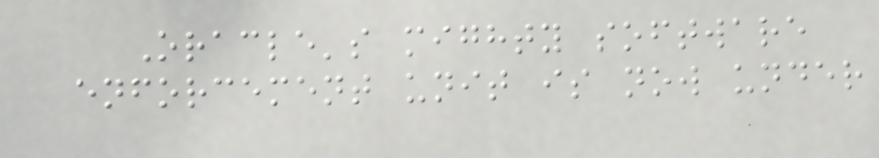Oracle's mighty software
enforcement unit is now under
